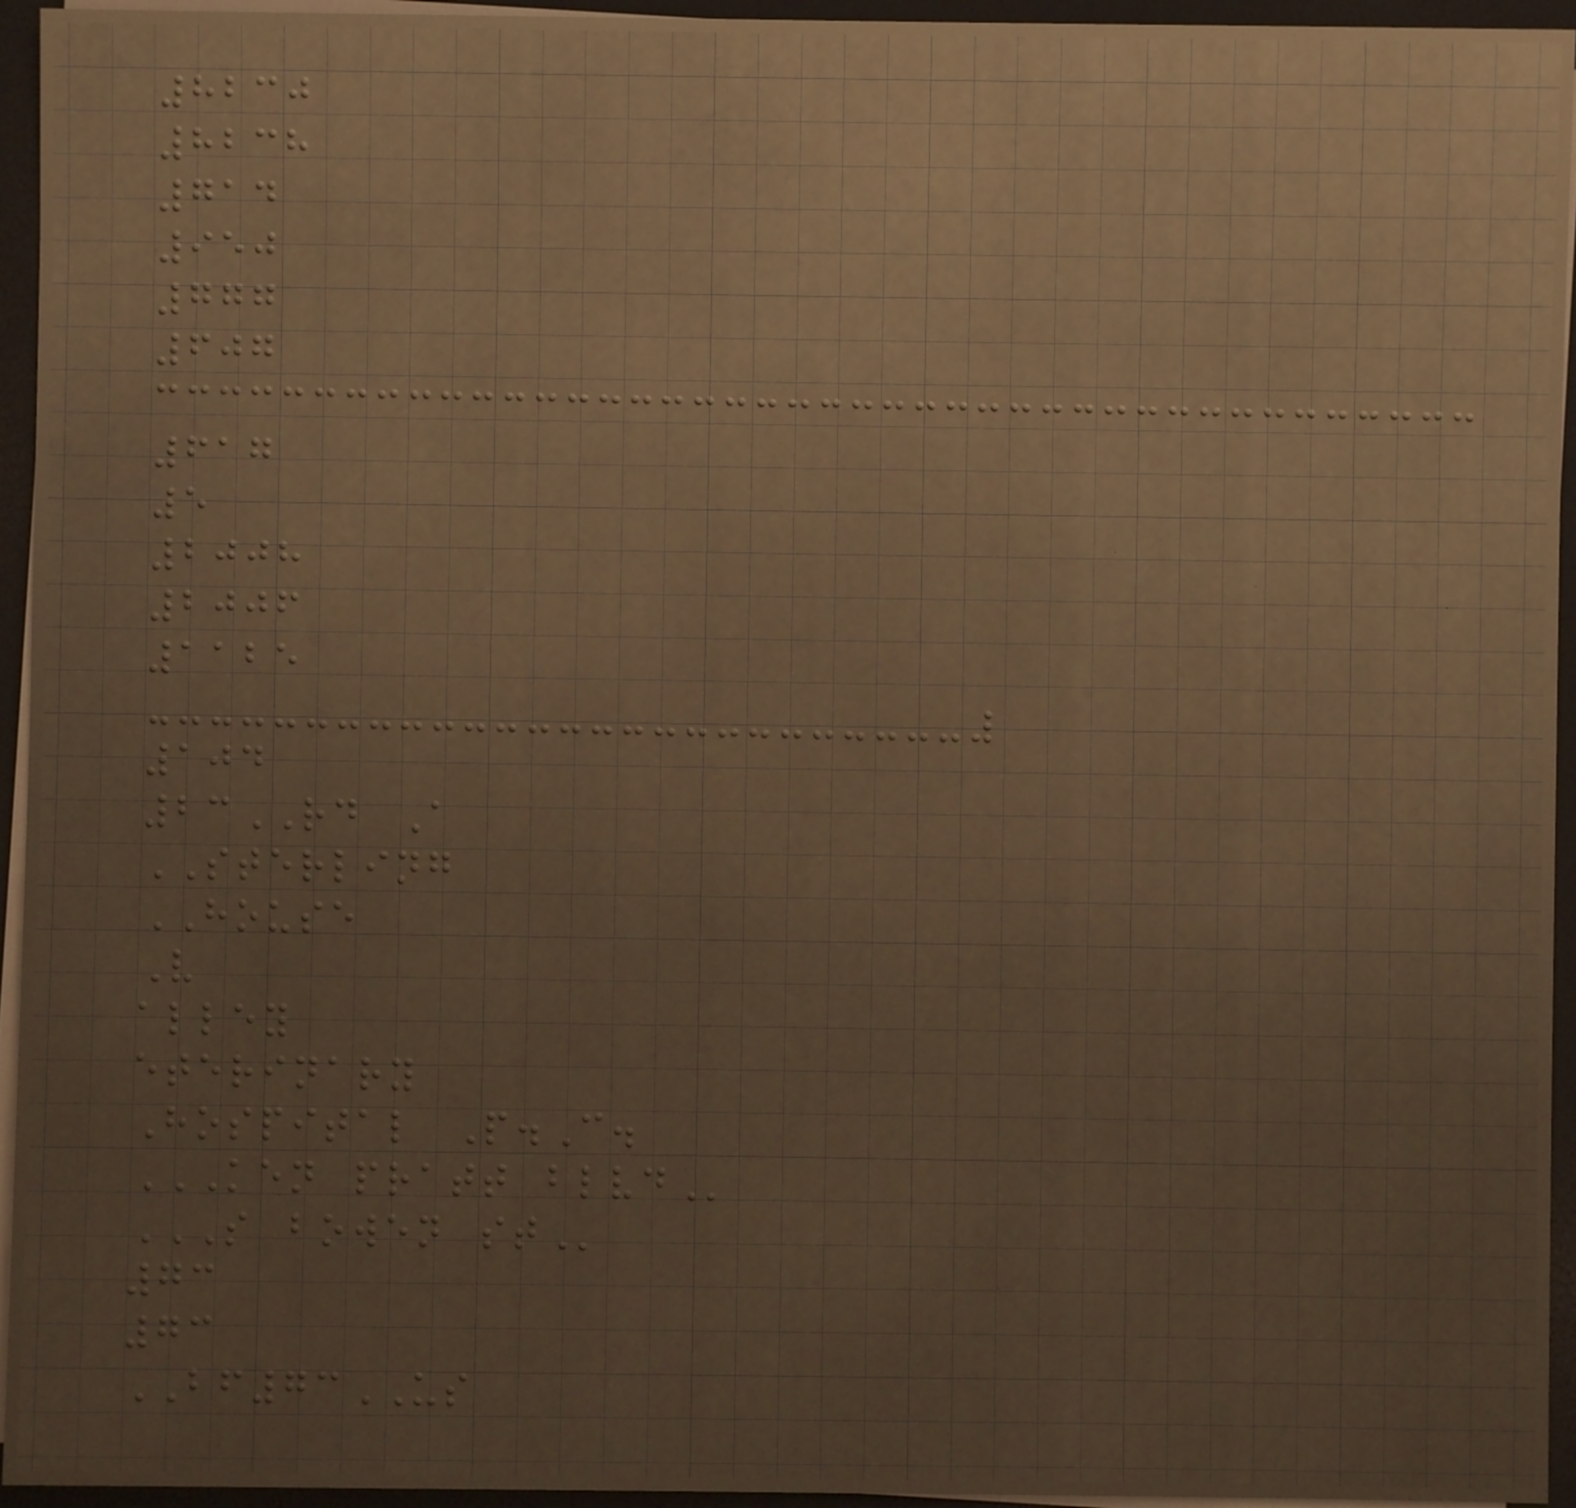8230
8238
714
950
777
607
617
5
2008
2006
1125
104
23RD A
STERLING
HOUSE
V
alley
eterinary
Hospital P.C.
KEN PRATT BLVD
S BOWEN ST
73
73
BF73US
